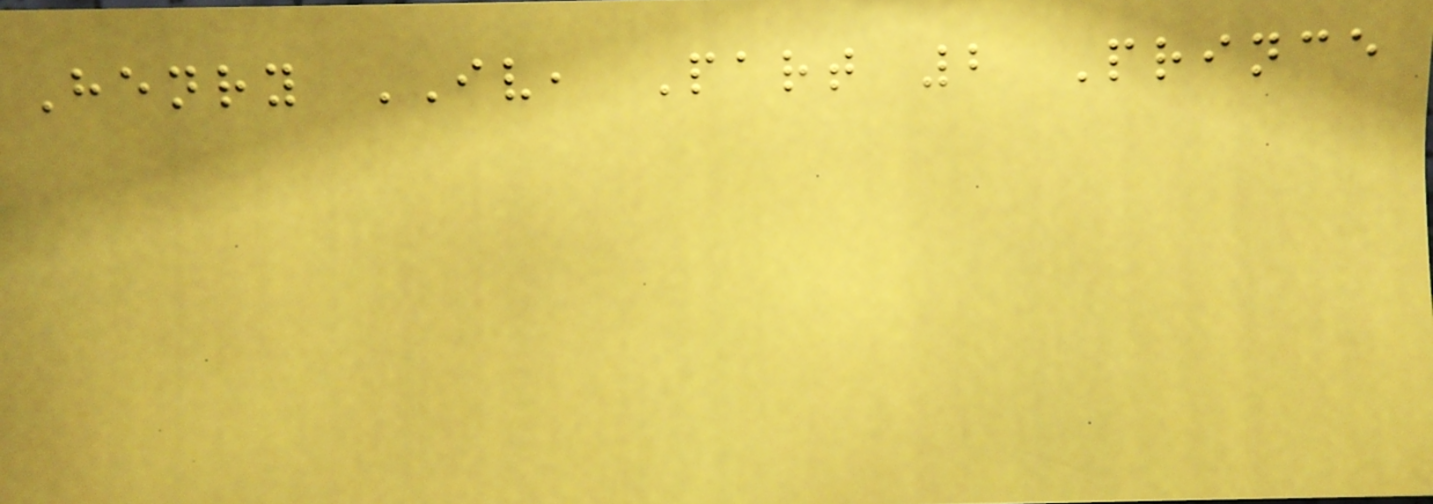Henry IV, Part 2 Prince
